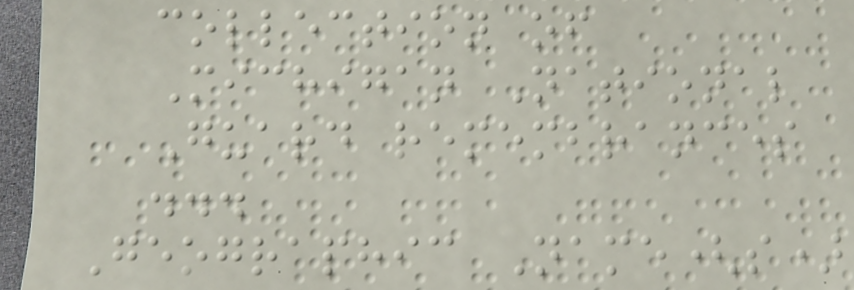collection of
Michigan National
Guard remembrances
...
Geographic Name(s)
